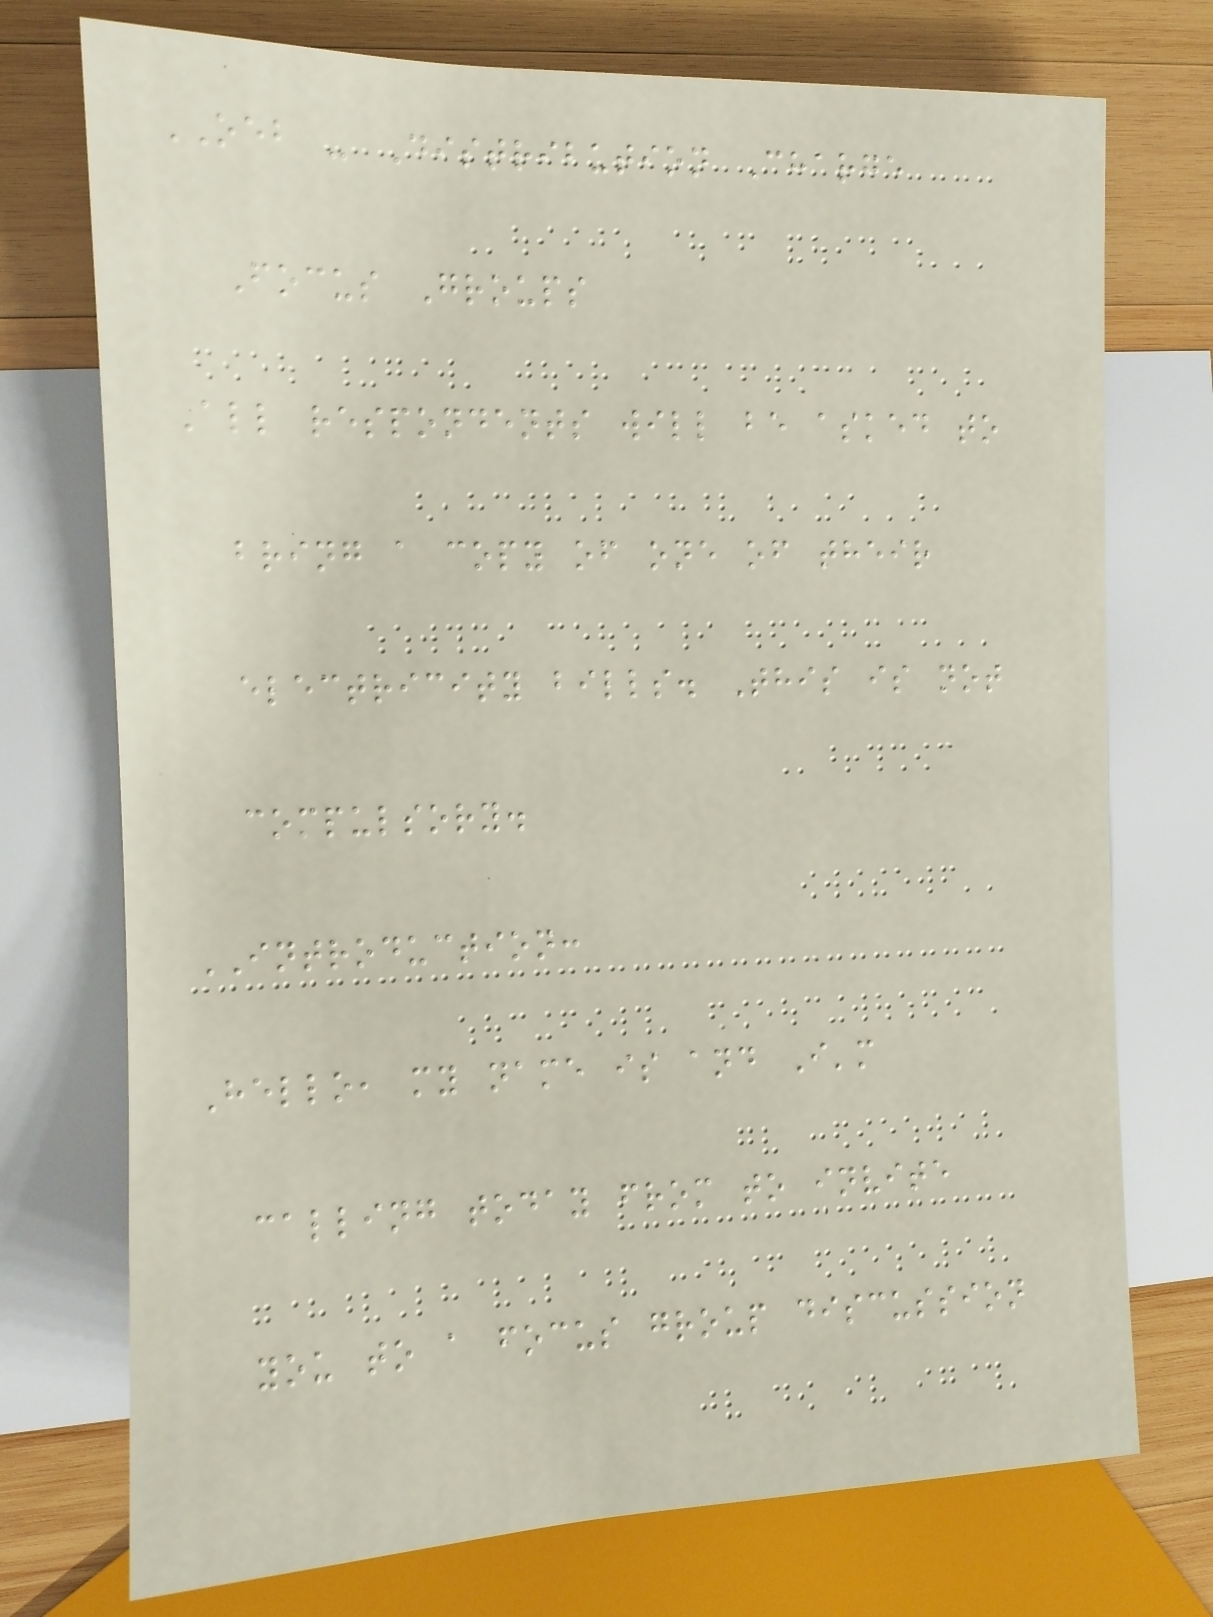OEB - Distribution Charge
Focus Groups
All respondents will be asked to
bring a copy of one of their
electricity bills. This is not
compulsory.
INTRODUCTION:
Hello, my name is and I'm
calling today from to invite
you to a focus group discussion
